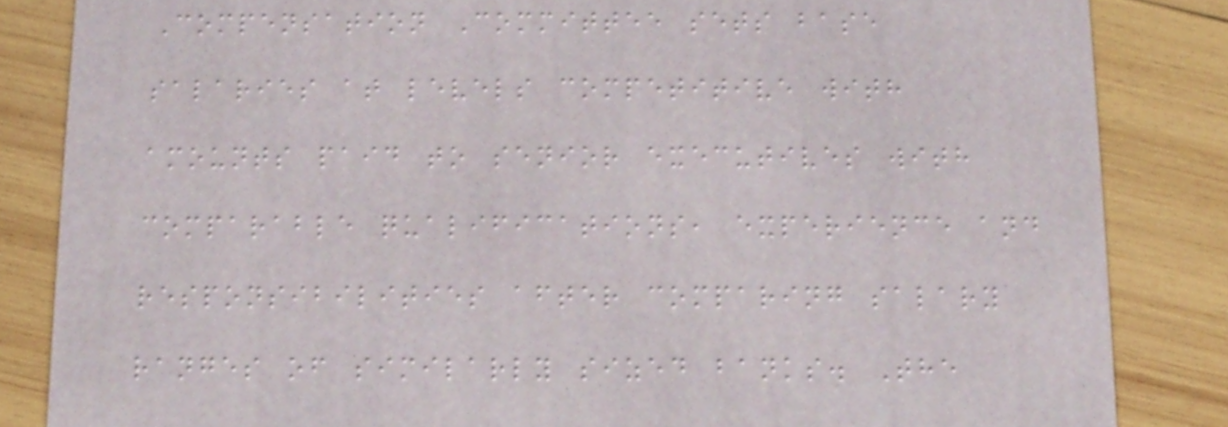Compensation Committee sets base
salaries at levels competitive with
amounts paid to senior executives with
comparable qualifications, experience and
responsibilities after comparing salary
ranges of similarly sized banks. The
